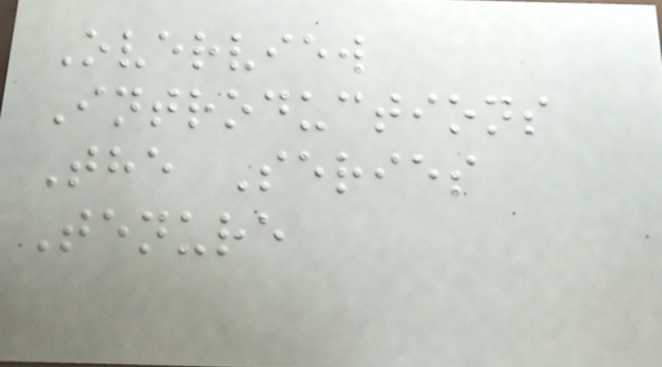Overview
Introductions
The Series
Tenure
